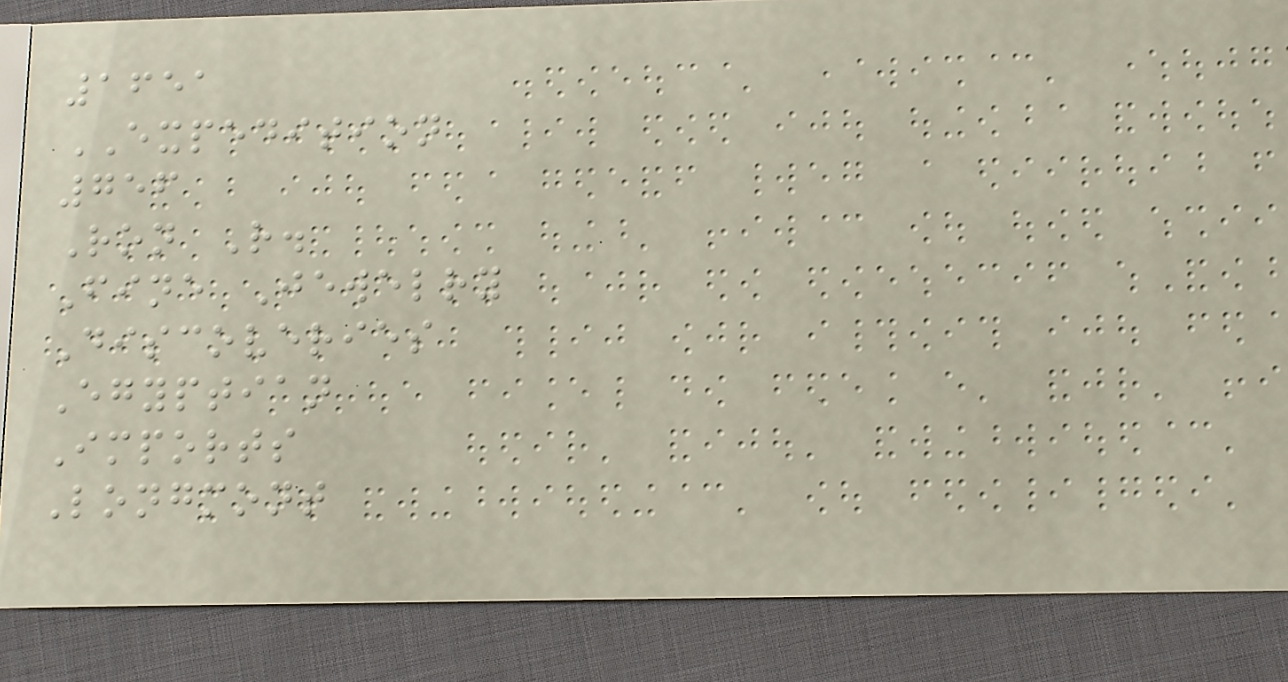1651
EXPEDITION
756
Ron R.
Fine Jewelry
Discoveries
Egyptian
Imports
Longmont
